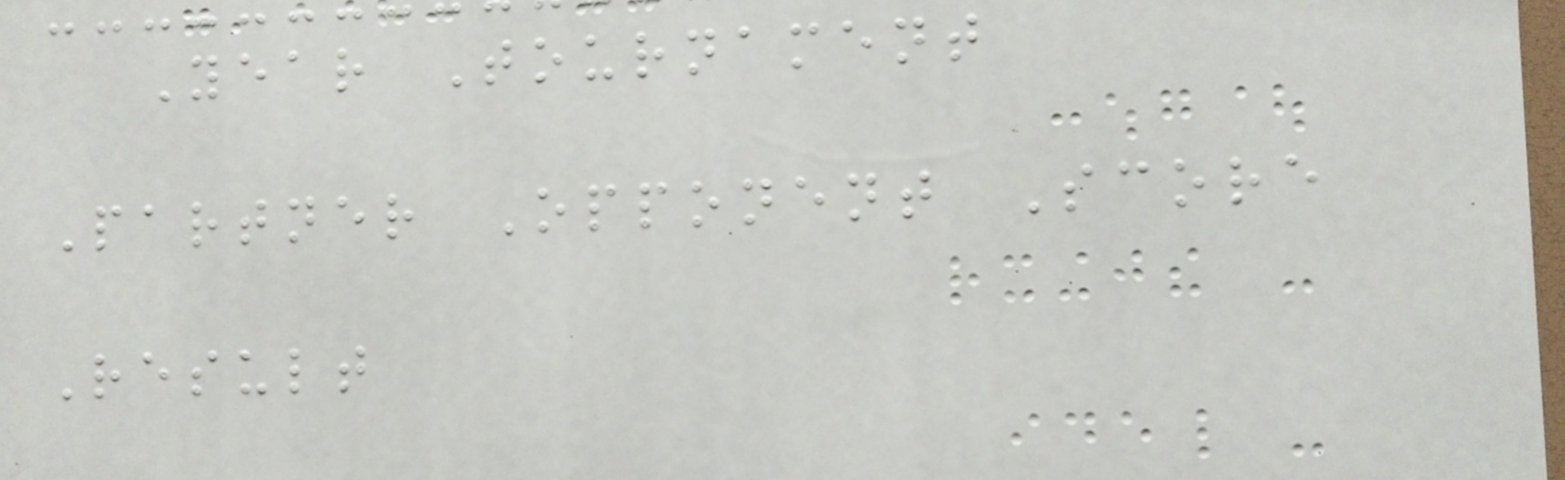Year Tournament
Partner Opponent Score
Result
